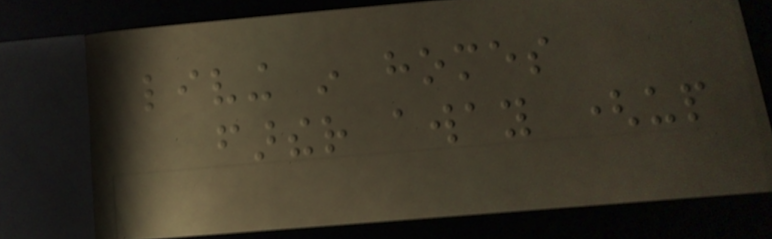living in homes
farther away (up
